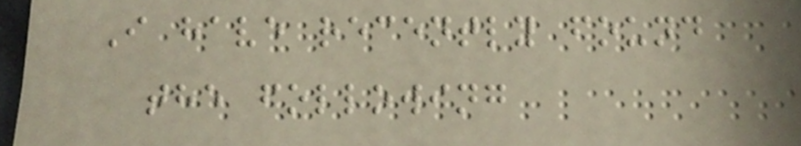I have recently found
the following
